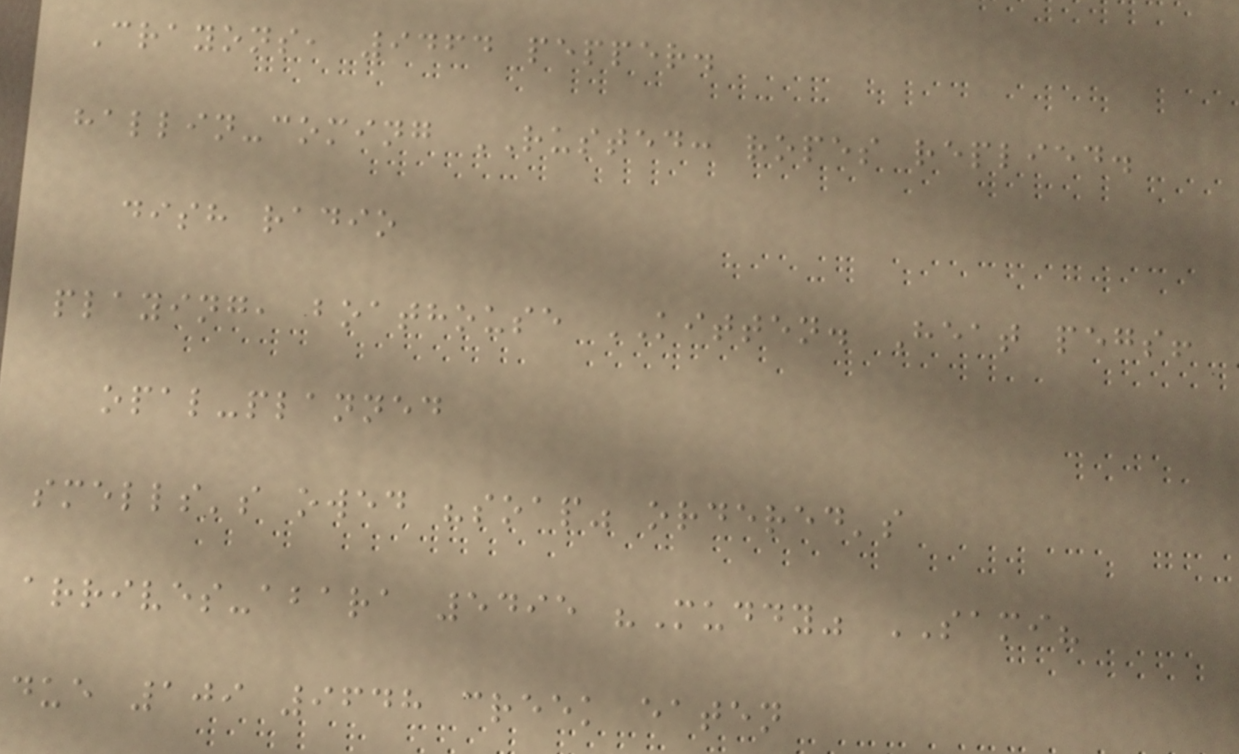Crayons, 9464 pepper.
hallin-coming RUSTED: ropes replied.
dish radio
playing, boathouse KITTEN. Heat pegs!
opal-planned
smells's owed "soap" ordered's
arrives-abara 5495 "Muddy" SAMI?
due 109 9648 creek eaten
